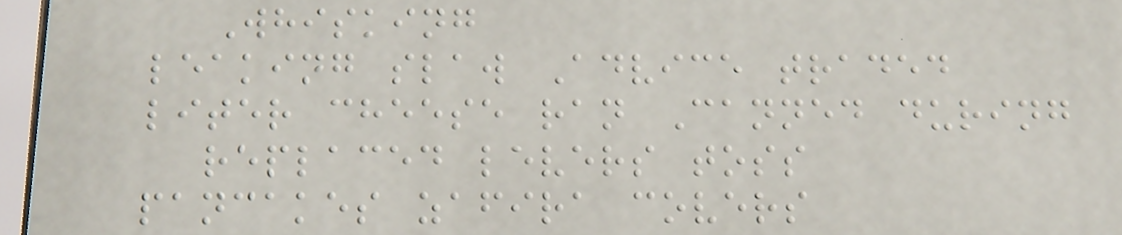Whisking
leaking slaw Advice traded
liter cheese ran Canned during
replaced levers toss
pancakes zafira covers
